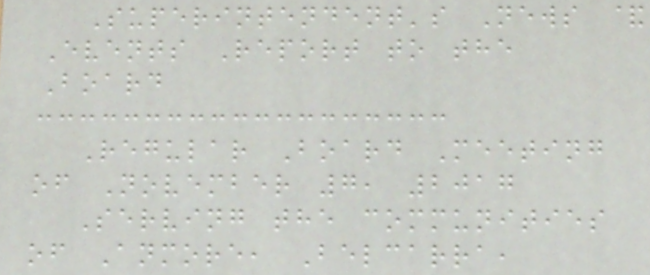Superintendent's News &
Events Report to the
Board
Regular Board Meeting
of November 7, 2017
Serving the communities
of Anmore, Belcarra,
